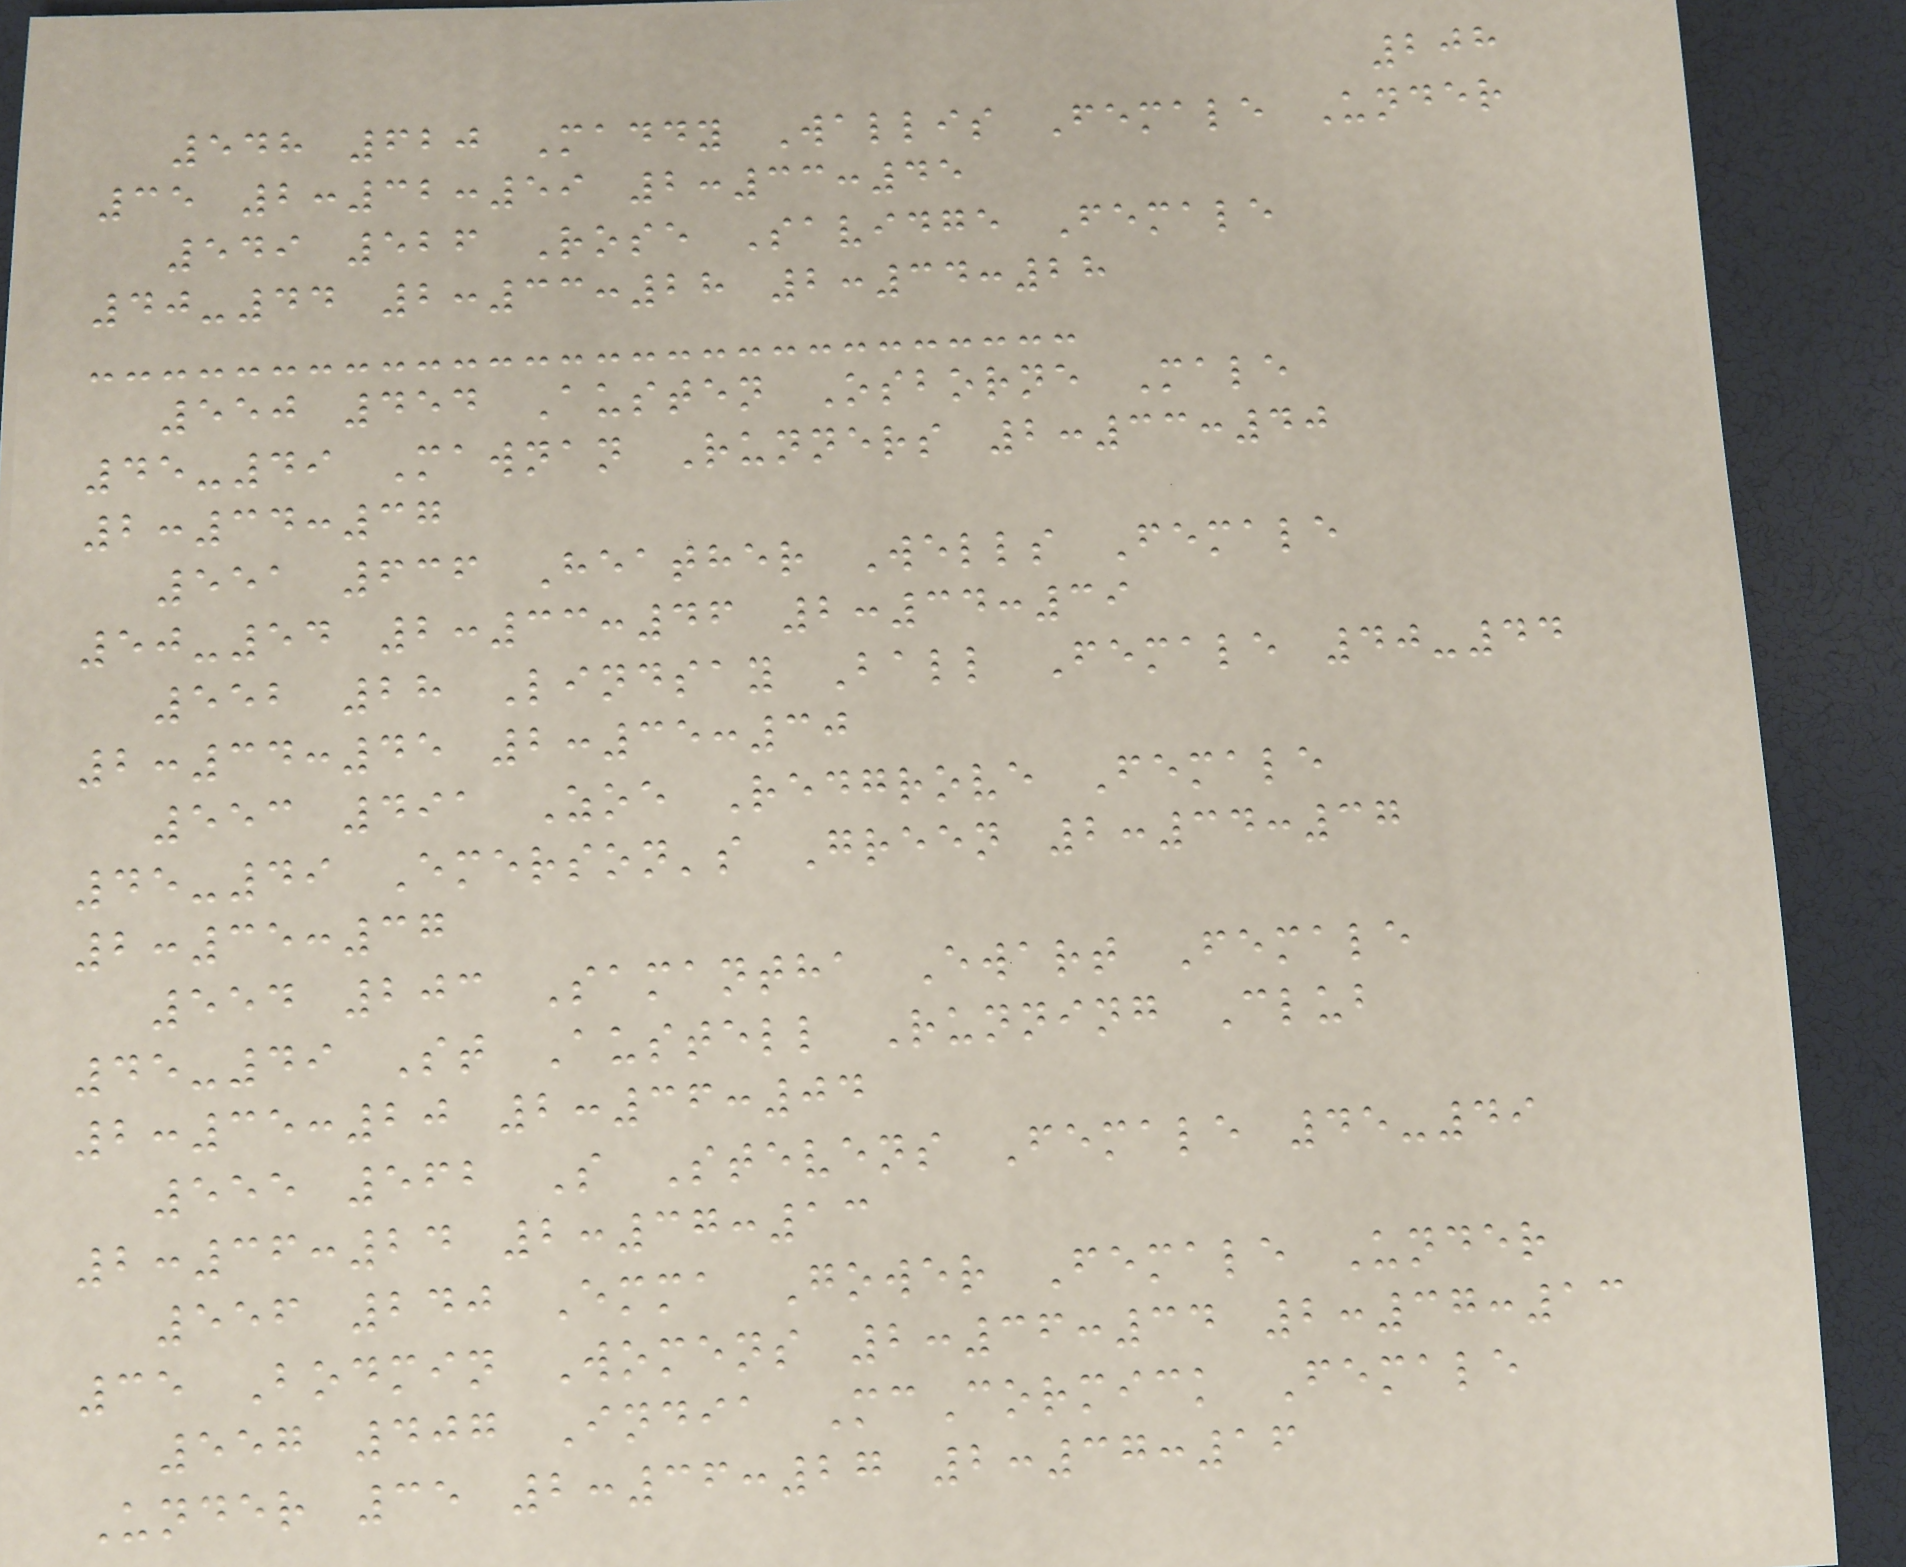208
548 620 Maddy Wallis Female Under
35 2:32:59 2:33:45
549 526 Rose Savidge Female
40-44 2:33:28 2:34:28
550 454 Austen Osborne Male
45-49 Mawnan Runners 2:33:40
2:34:37
551 636 Heather Wells Female
50-54 2:33:46 2:34:39
552 28 Lindsay Ball Female 40-44
2:34:45 2:35:30
553 491 Zoe Redgrove Female
45-49 Emerson's Green 2:34:37
2:35:37
554 203 Samantha Ewart Female
45-49 St Austell Running Club
2:35:20 2:36:04
555 562 S Stevens Female 45-49
2:36:24 2:37:13
556 240 Emma Gower Female Under
35 Bodmin Womens 2:36:34 2:37:13
557 407 India McCormick Female
Under 35 2:36:27 2:37:16
